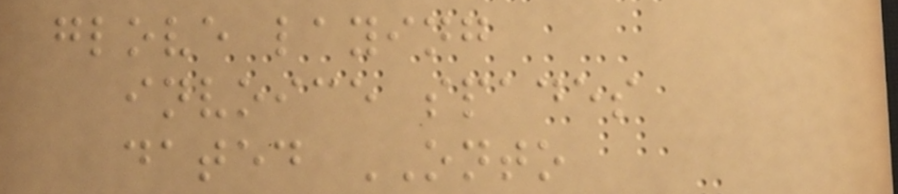glove laying
invoice spades
dated ONTO
